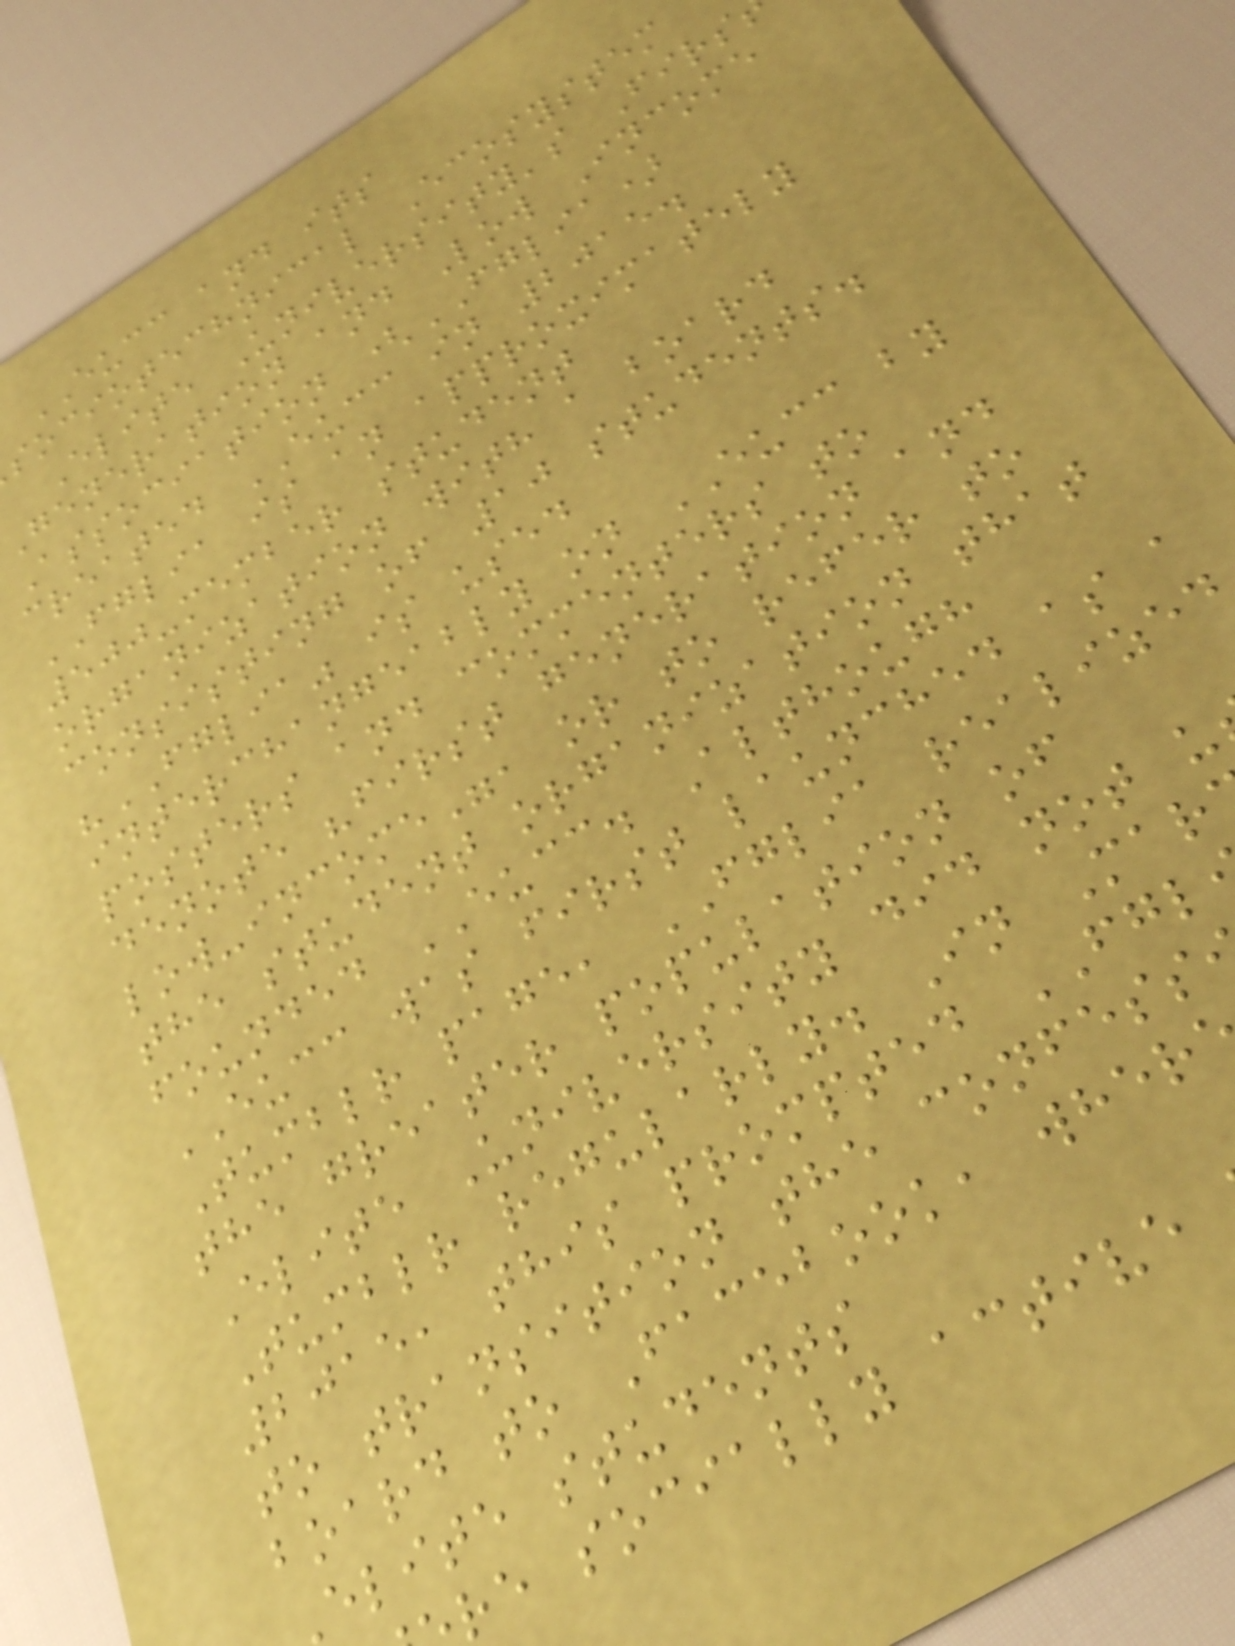EUCC and its
sociotechnical Ecosystem
Elite University's Firs
Generation and Low Income
Association (FGLIA)
created EUCC in 2015.
FGLIA is an approximately
500-member student
organization with a board
consisting of 10 students.
"FGLIA" is used
interchangeably on EUCC by
posters and commenters to
denote "first generation and
low-income", or to refer to
the student organization that
founded EUCC. Although
EUCC was first launched as a
Tumblr page, FGLIA realized
the greater population of
Elite University did not u
Tumblr regularly. In Mar
2015, this prompted FGL
to transition the confess
board to Facebook, wher
elite students
re socially active
